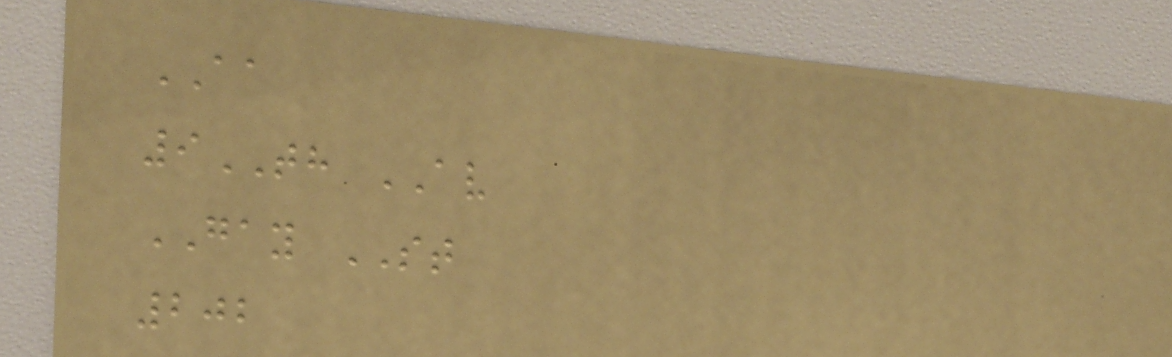AA
9TH AV
GAY ST
202
